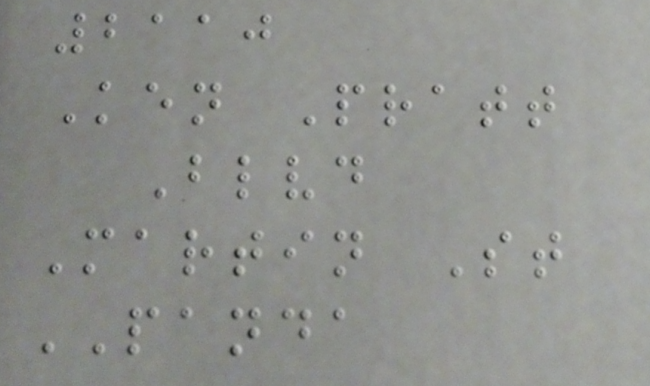2110
Ken Pratt
Blvd
Martin St
PANDA
